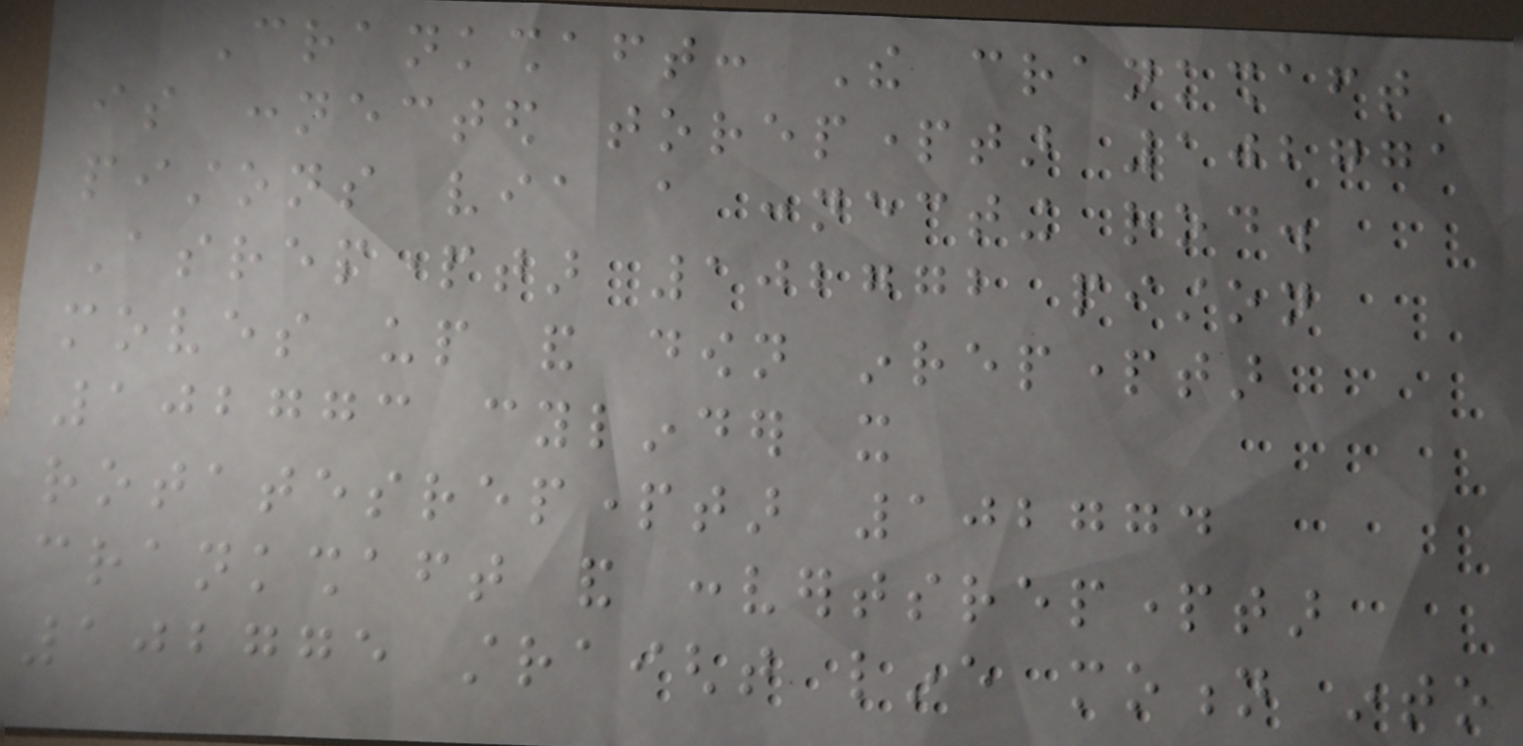Crankshaft: The crankshaft
is connected torepparttar 102771
pistons via a connecting rod.
Asrepparttar 102772 piston
moves up and down inrepparttar
102773 cylinder it
rotatesrepparttar 102774
crankshaft and convertsrepparttar
102775 straight line motion into
